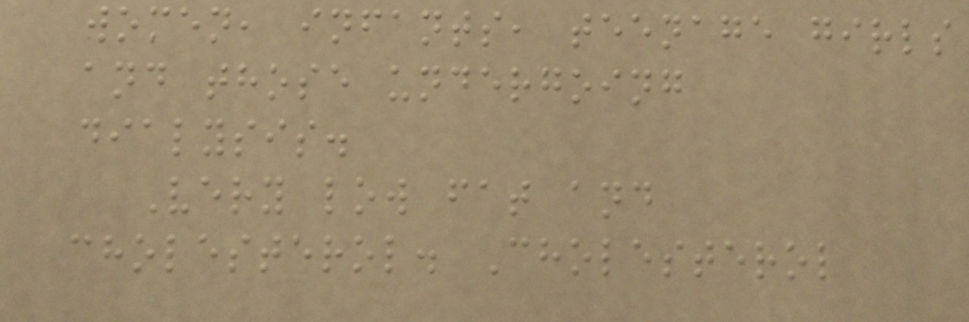women, infants, teenage girls
and those undergoing
dialysis.
Very low fat and
cholesterol. Cholesterol
